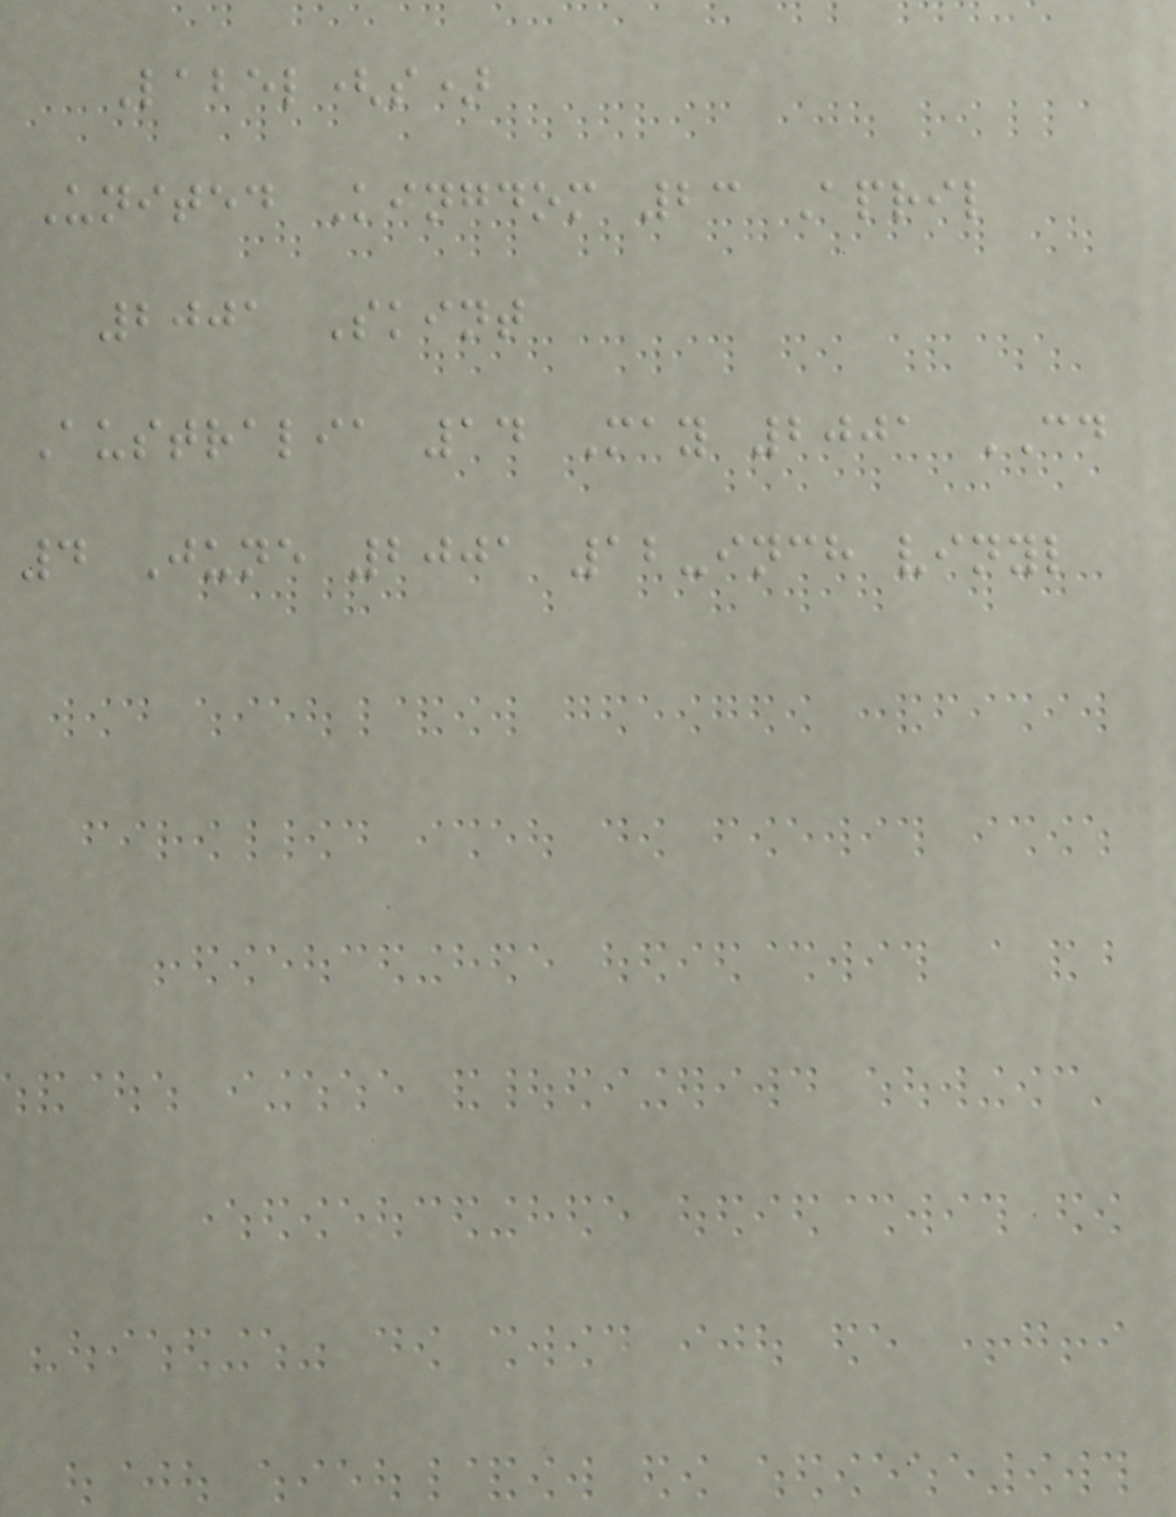Label(s)
United Kingdom 23 April
2001 Skint
Australia 14 May 2001 CD
4 June 2001 12-inch vinyl
